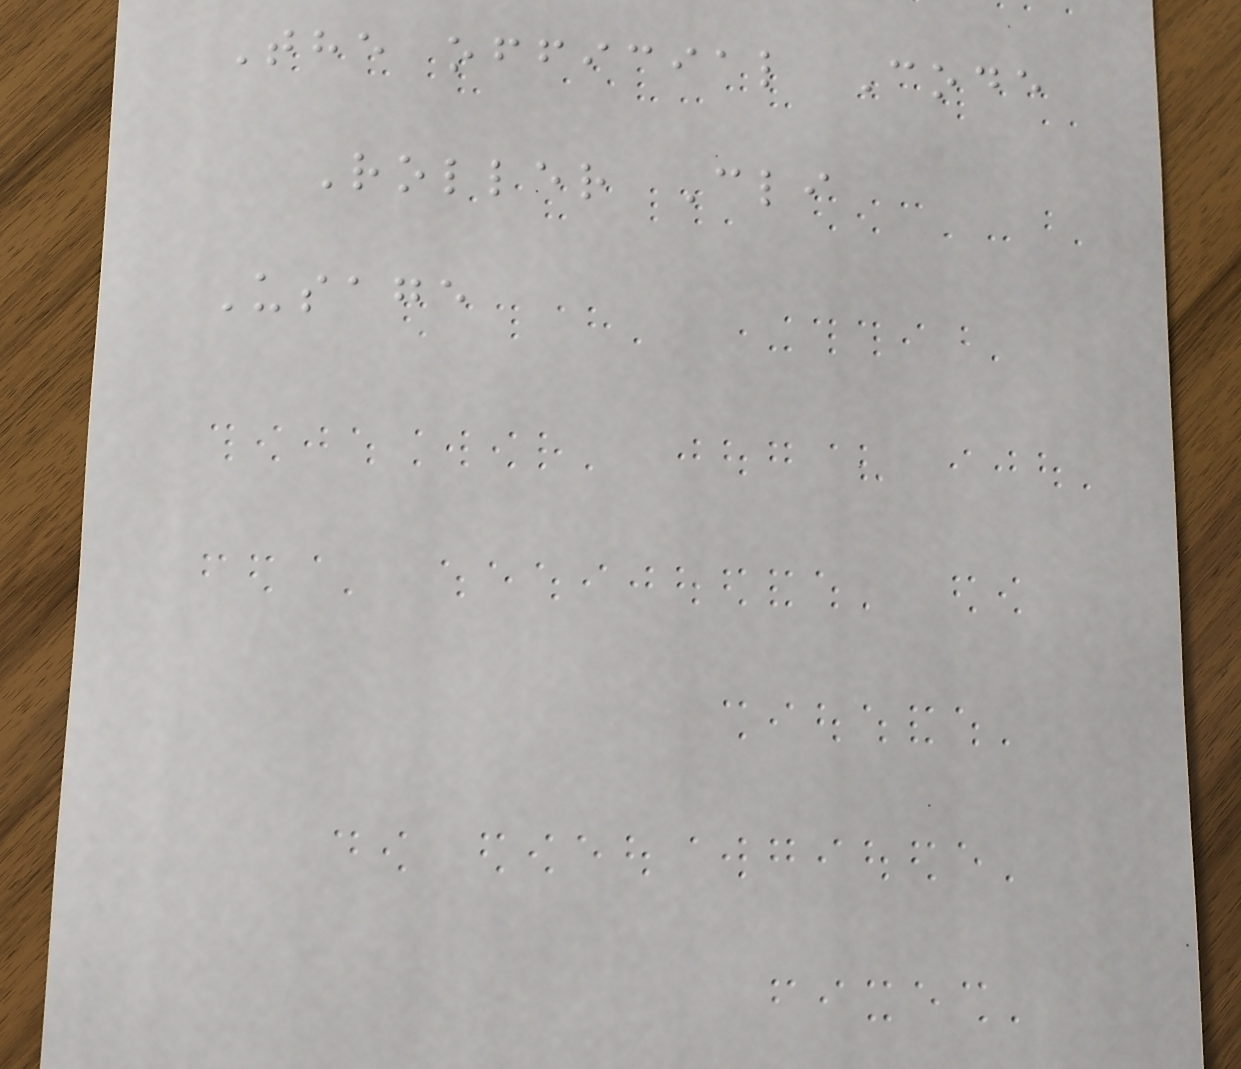The official Code
Roller Cli
Usage
